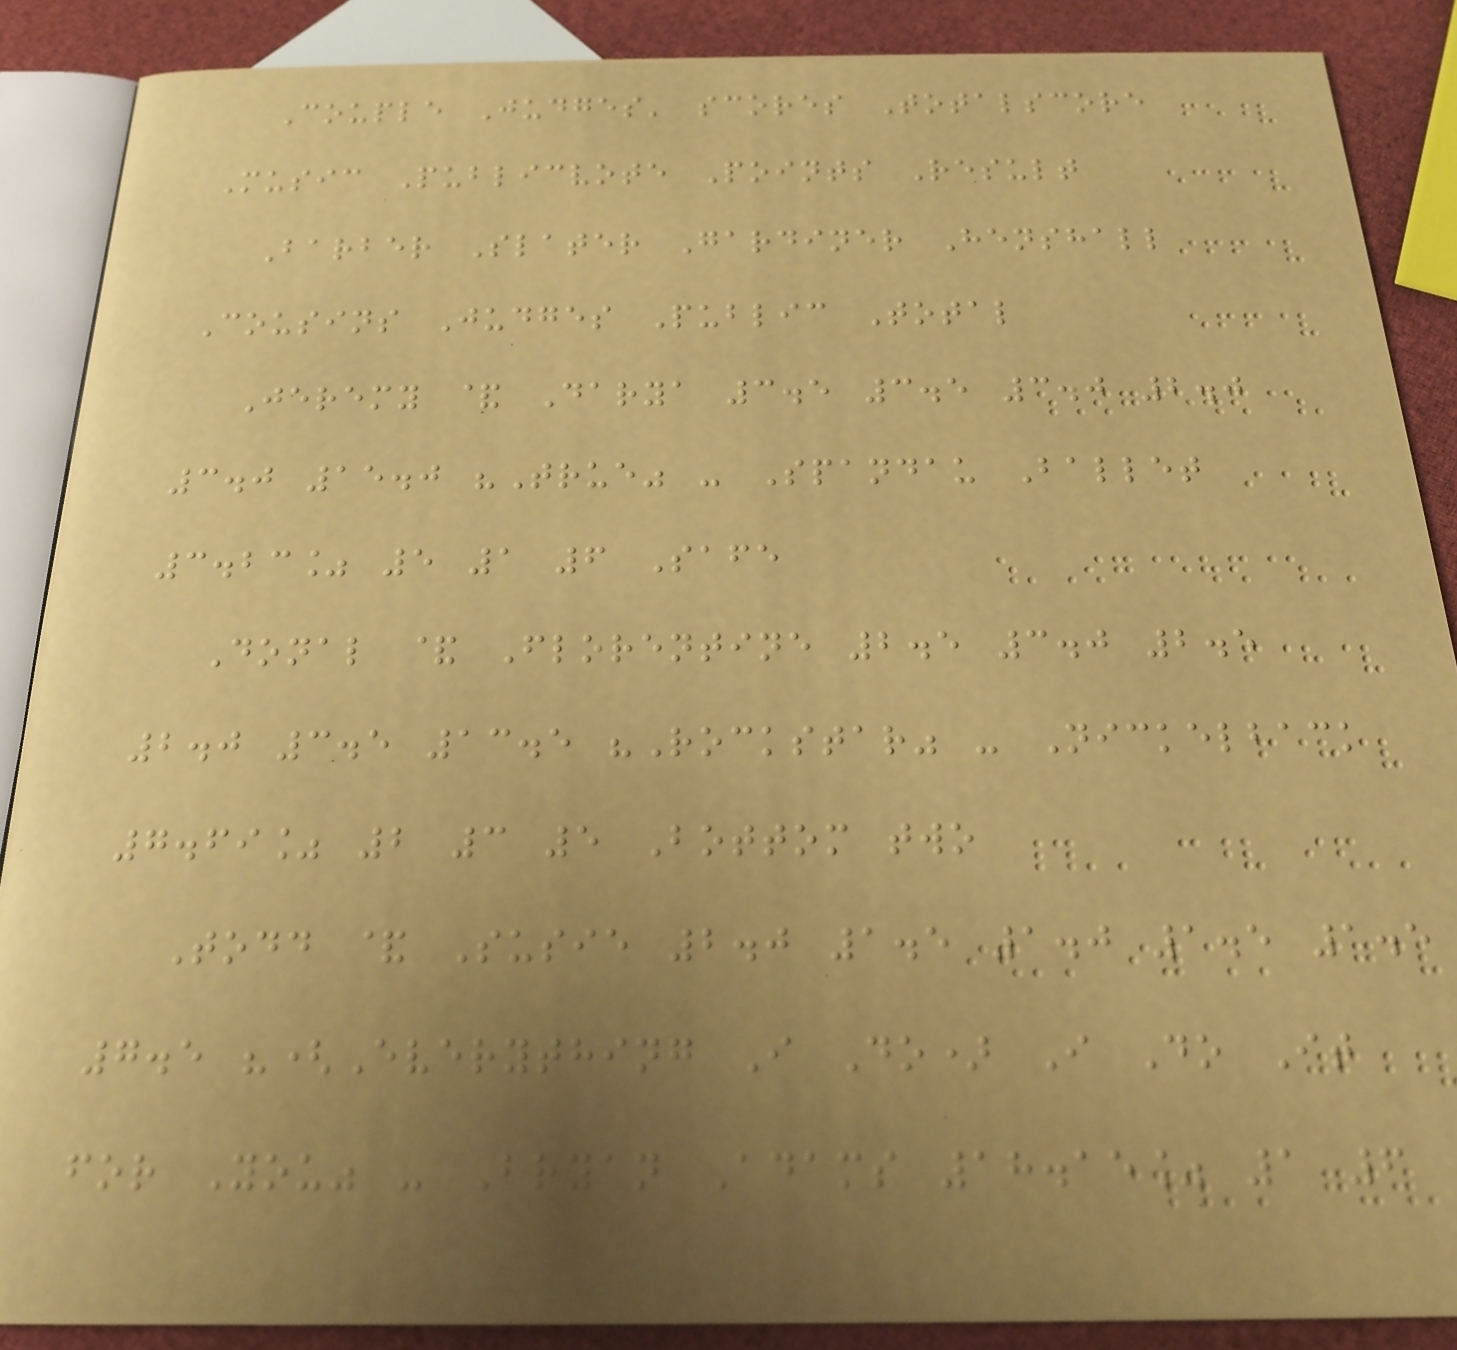Couple Judges' scores Totalscore
Music Publicvote Points Result
Barber Slater Gardiner Henshall
Cousins Judges Public Total
Jeremy & Darya 3.5 3.5 3.0 2.0
3.0 15.0 "True" - Spandau Ballet
3.23% 5 1 6 Safe
Donal & Florentine 2.5 3.0 2.5
2.0 3.5 13.5 "Rockstar" - Nickelback
7.69% 2 3 5 Bottom two
Todd & Susie 2.0 1.5 1.0 1.5 1.5
7.5 "(Everything I Do) I Do It
for You" - Bryan Adams 18.15% 1 6
